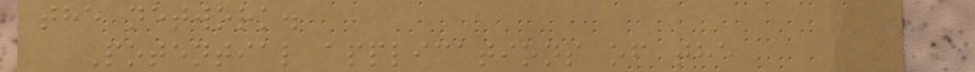the network.
Potential applications of the
